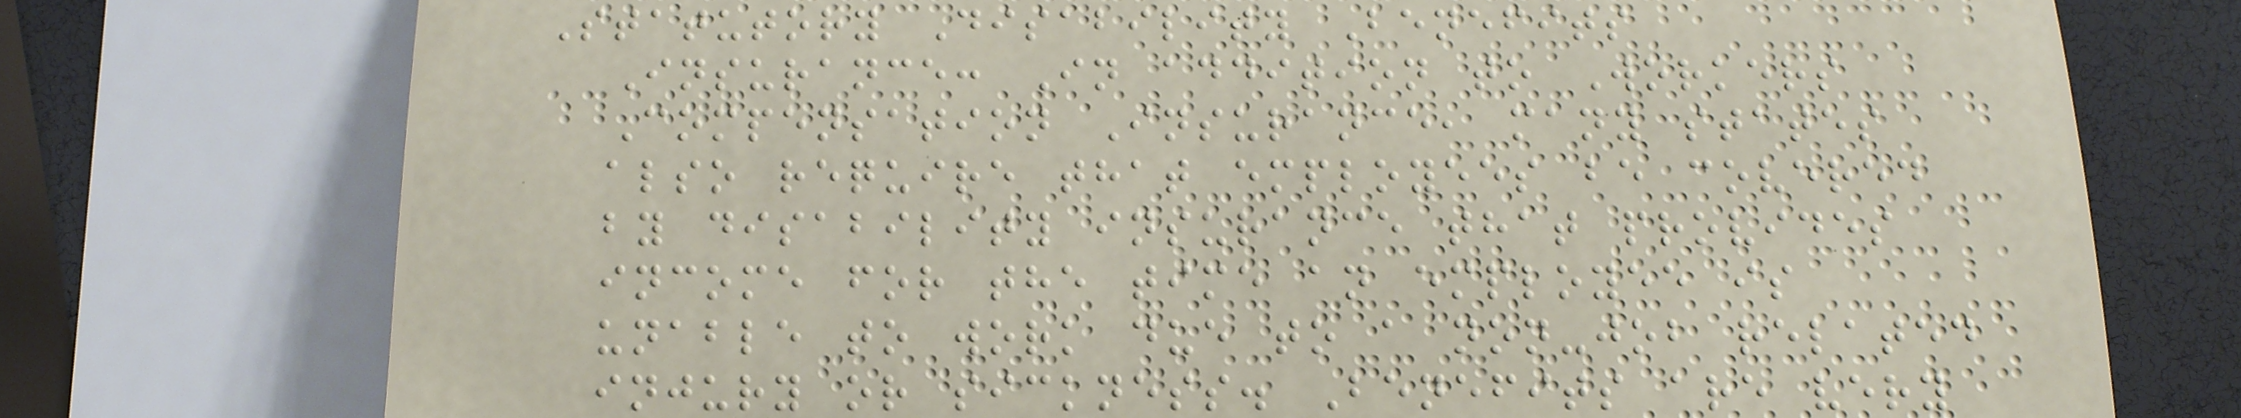Statutory Disability Benefits
Insurance: In addition to Workers
Compensation Insurance, many states
also require that employees be covered
by disability insurance that provides
income for the time an employee is
unable to work due to a non-job related
injury or sickness. Benefits are very
